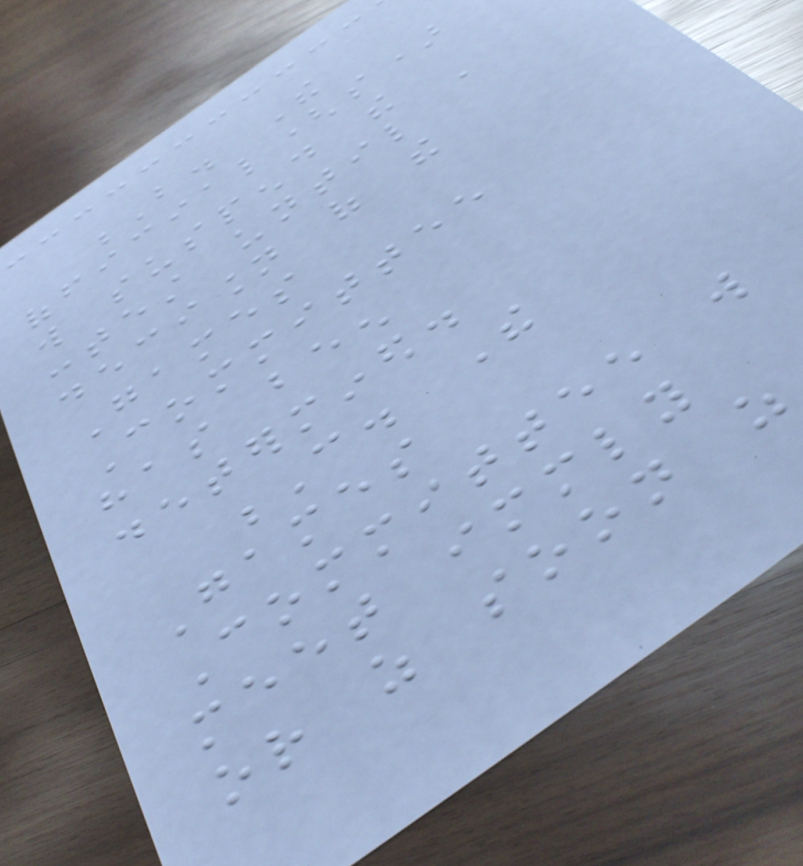B. The
official(s)
will suspend the
contest until a
decision of the
Games
Committee
has been
determined.
C. The
Games
Committee will
meet immediately
or as soon as
